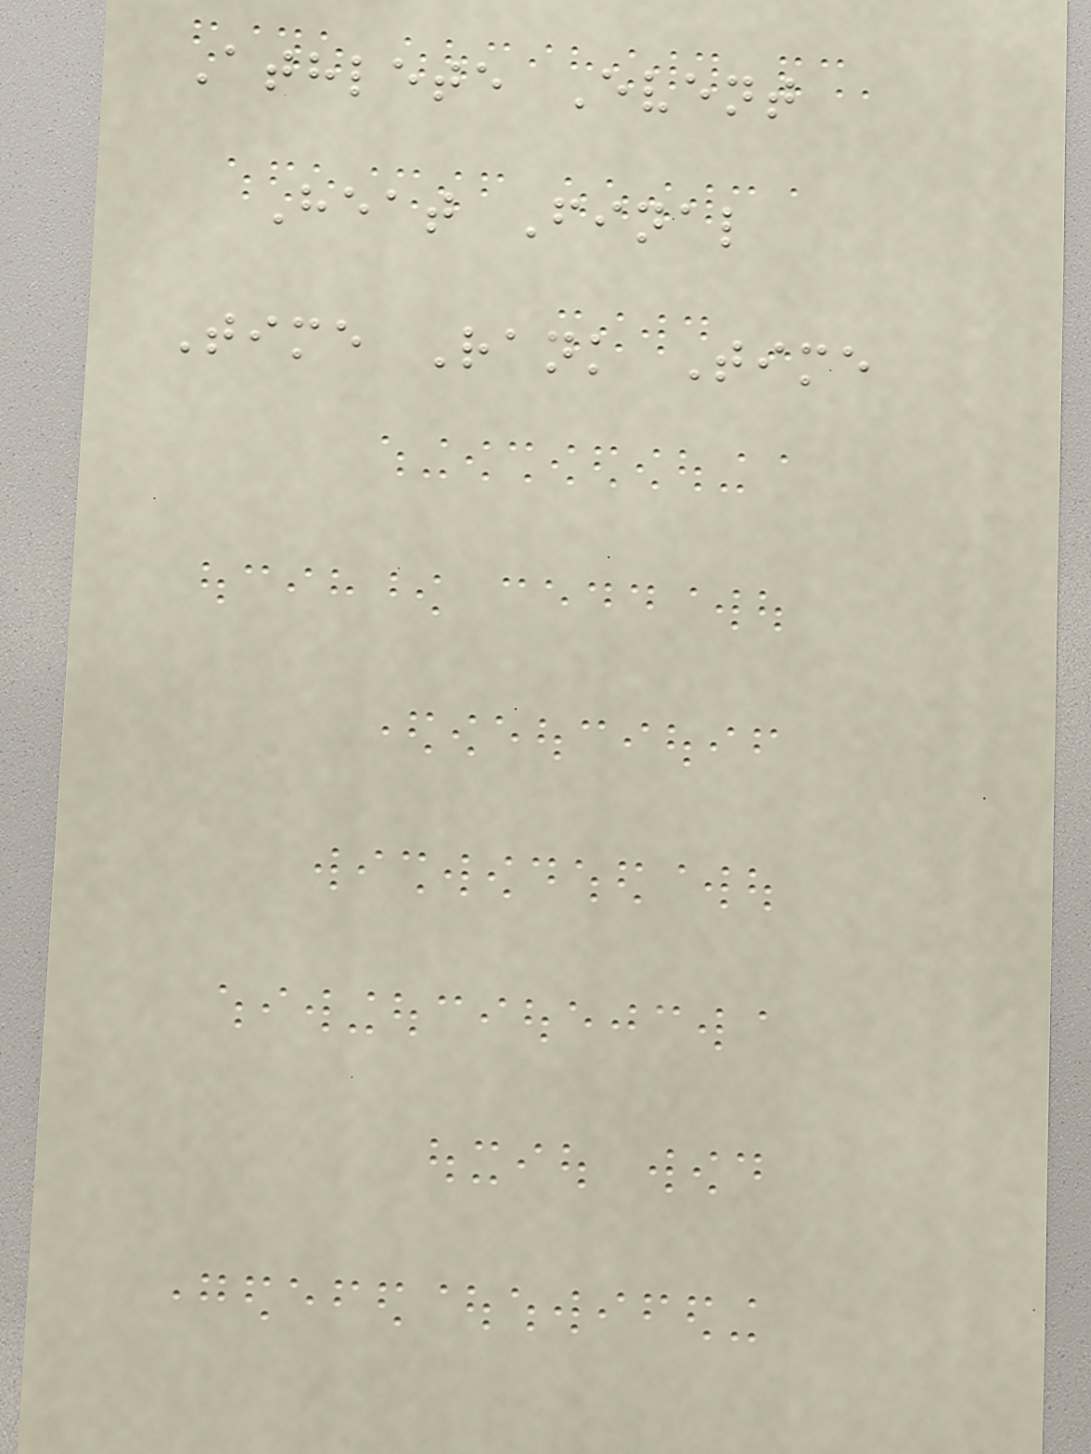Athlete Event
Heat Final
Time Rank Time
